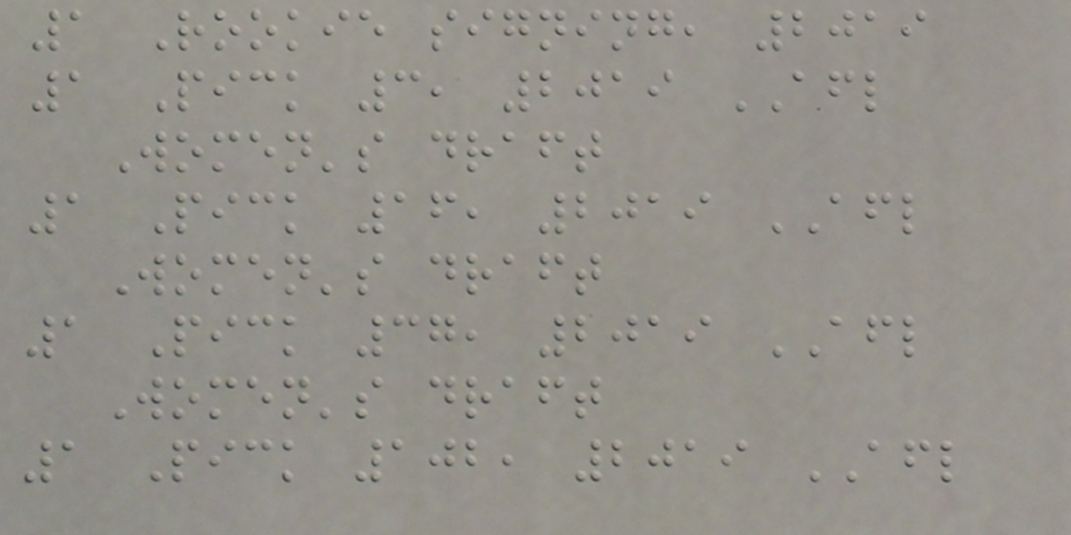1 Rookie signing, 2019
1 Pick 3, 2019 AFL
Women's draft
1 Pick 16, 2019 AFL
Women's draft
1 Pick 37, 2019 AFL
Women's draft
1 Pick 102, 2019 AFL
